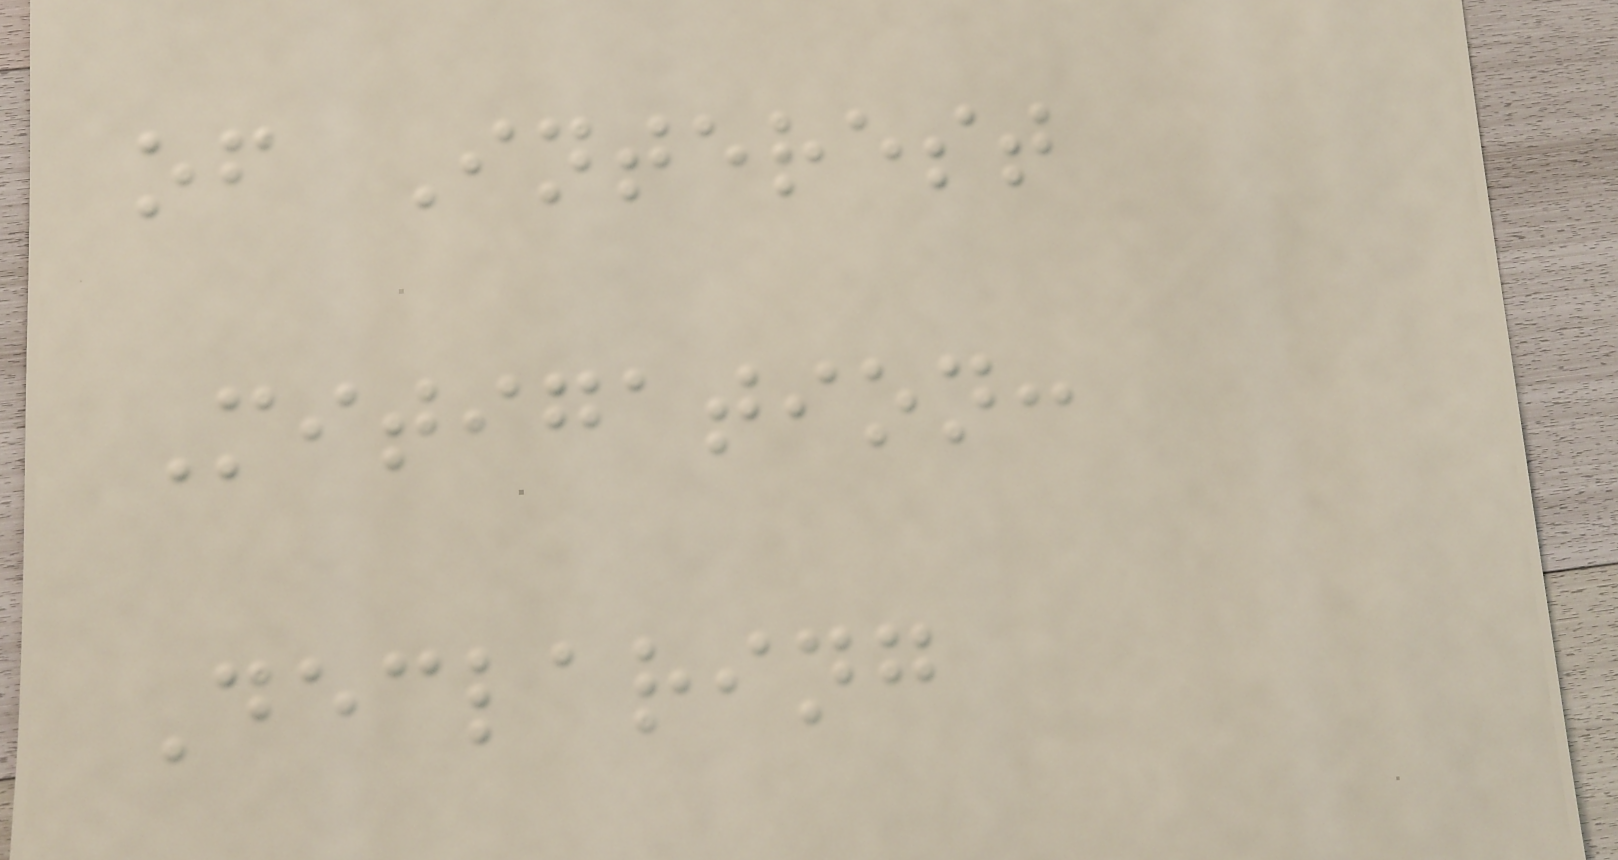of Interest
Mitigation:
Declaring
